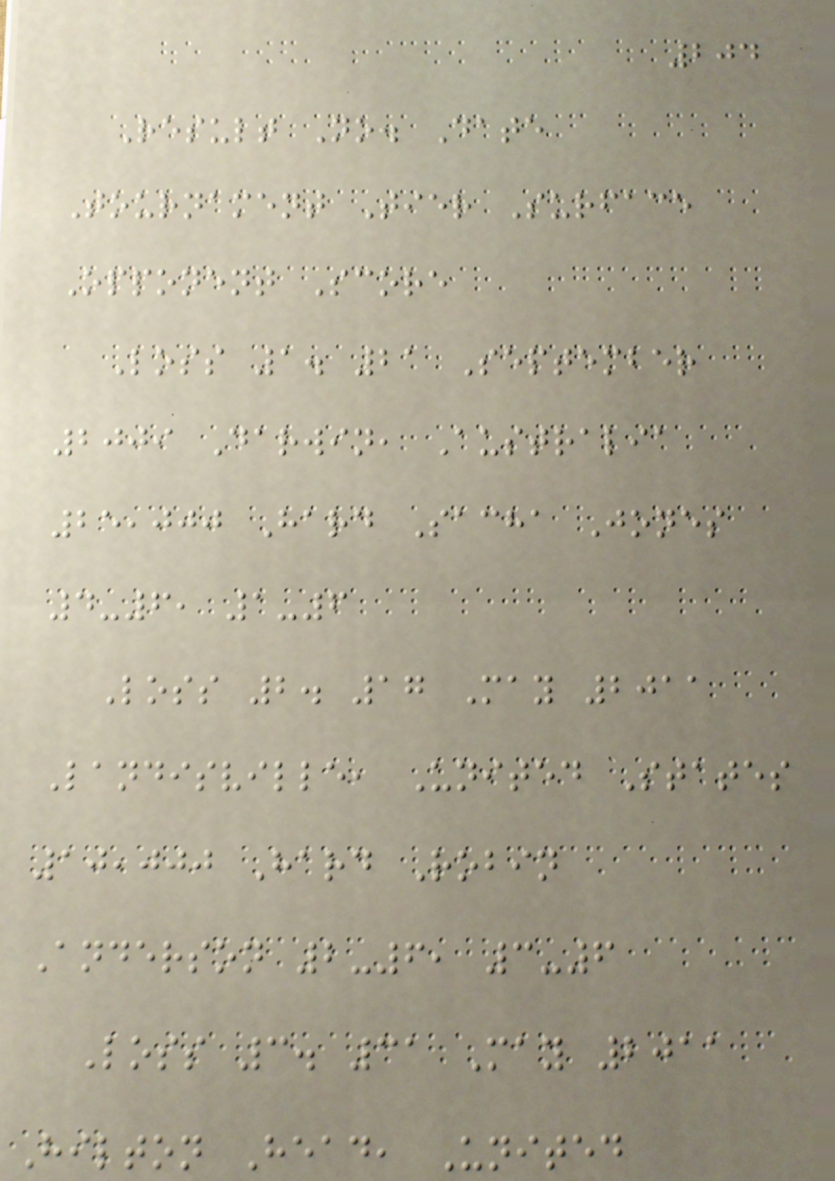204
Result No. Date
Tournament Tier Surface
Opponent Score
Loss 1. 21 September
2009 Darwin, Australia
25,000 Hard Sacha Jones
4-6, 1-6
Loss 2. 17 May 2011
Landisville, United States
10,000 Hard Robin
Anderson 2-6, 3-6
Loss 3. 31 May 2011
Hilton Head, United
